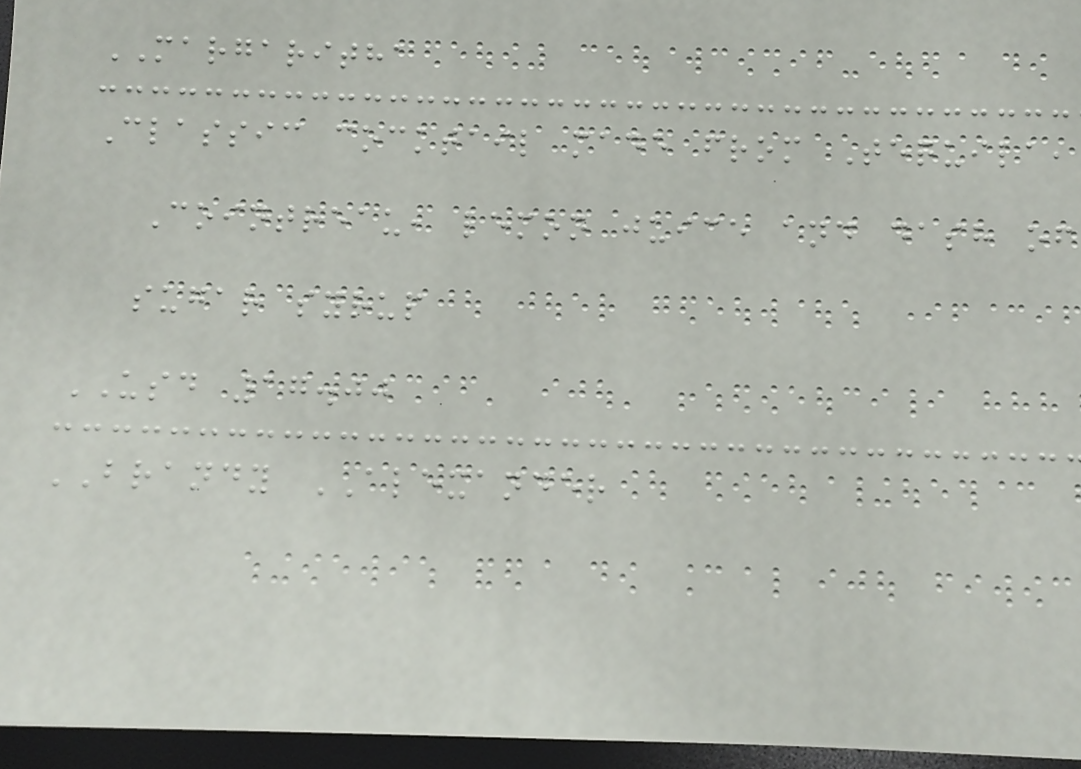MARGARITHA
Classic cocktail made from Tequila,
Cointreau, lemon juice and dash of
sugar syrup
USD 17.00
BRANDY ALEXANDER
